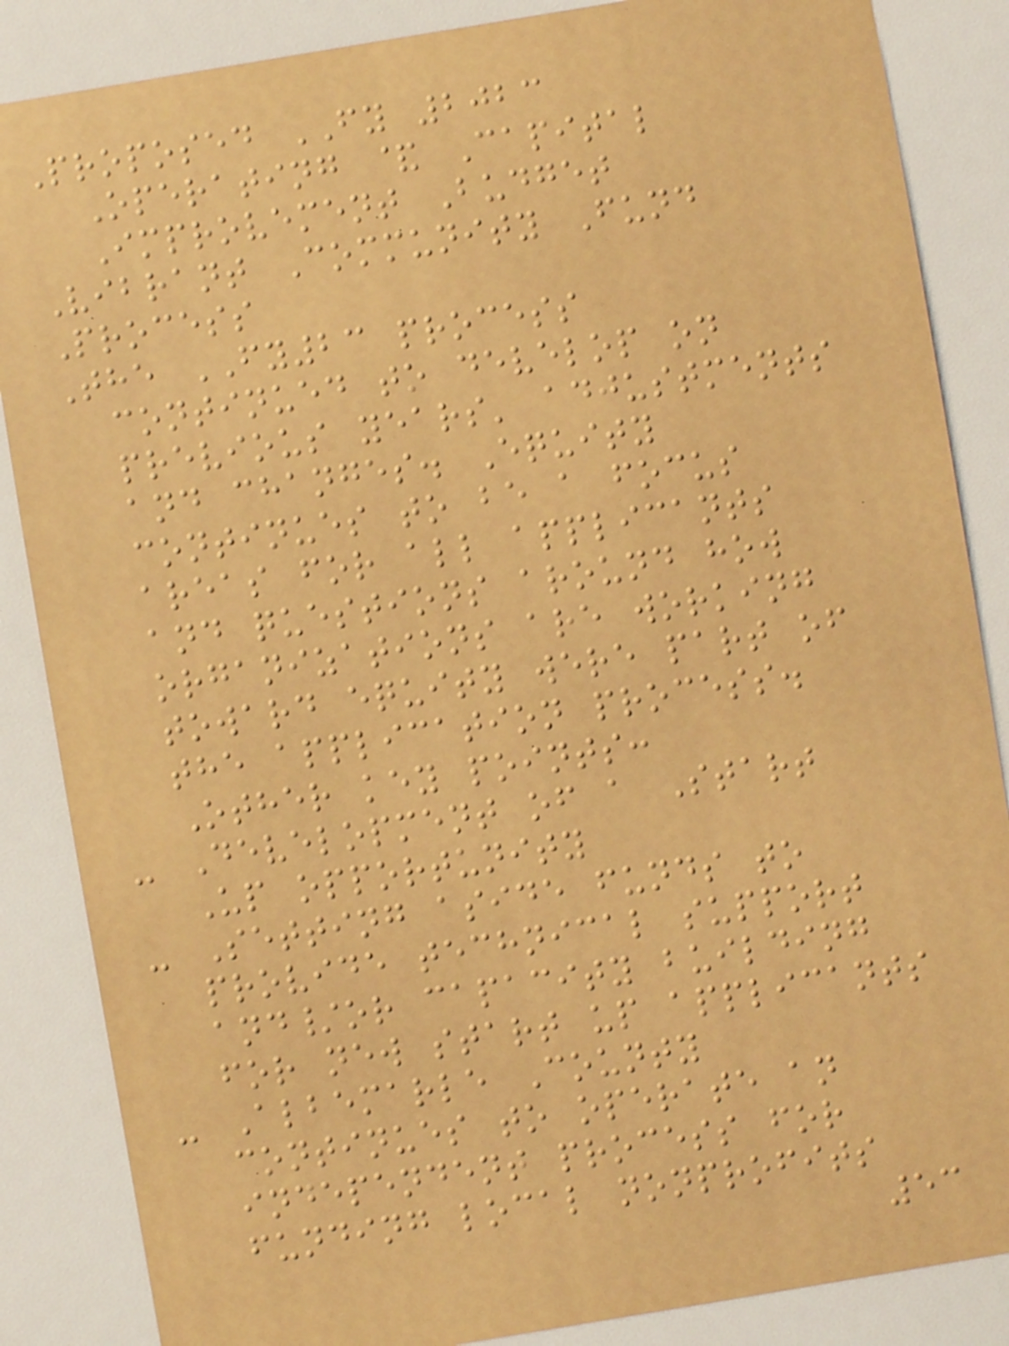Proposed FY 2023
Operating & Capital
Improvement Budget
Vibrant Community Fund
Process
The FY23 process
continued to develop on
previous years' adjustments
and changes. Equity
continues to be a focus
areas for all applicants
and questions around how
organizations are working
toward equity were part of
the application process.
Other key points:
- Development of a Start
Up opportunity
- Setting aside funds to
provide technical support
and/or capacity building
for new start up applicants
- Albemarle County
continues to operate an
independent process for
funding local nonprofits
53
